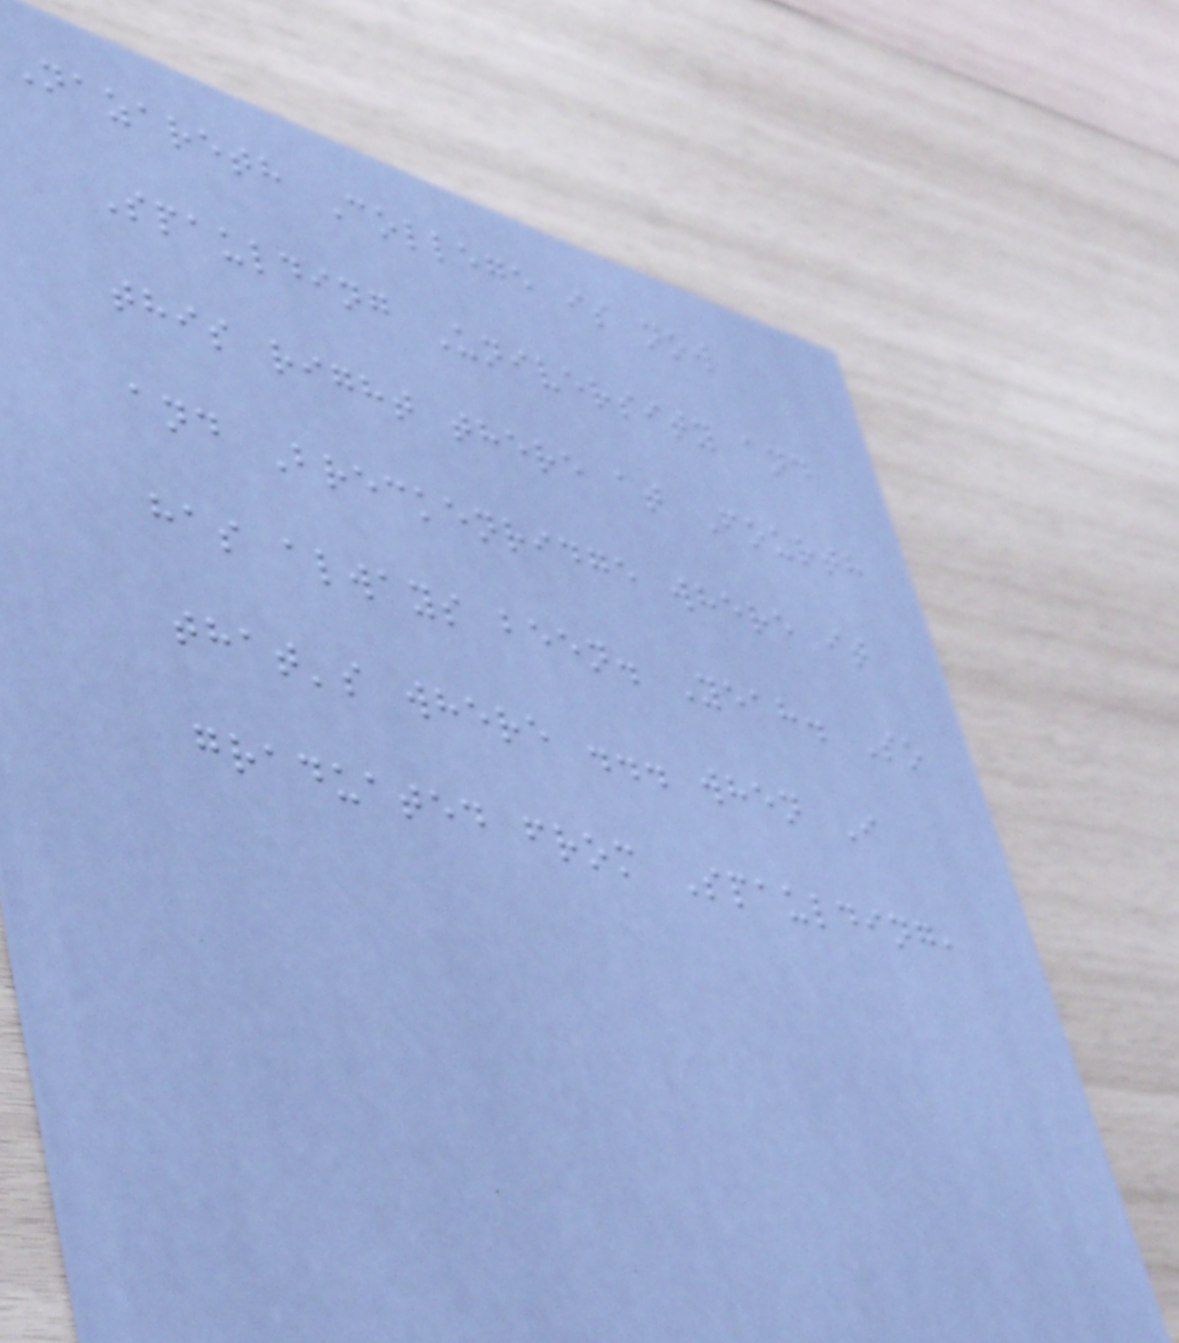Nazareth College is now
Spaulding University and
this right there at Fourth
and Breckenridge where it
has always been. Yeah. So
that's where ... when I
graduated from Spaulding,
